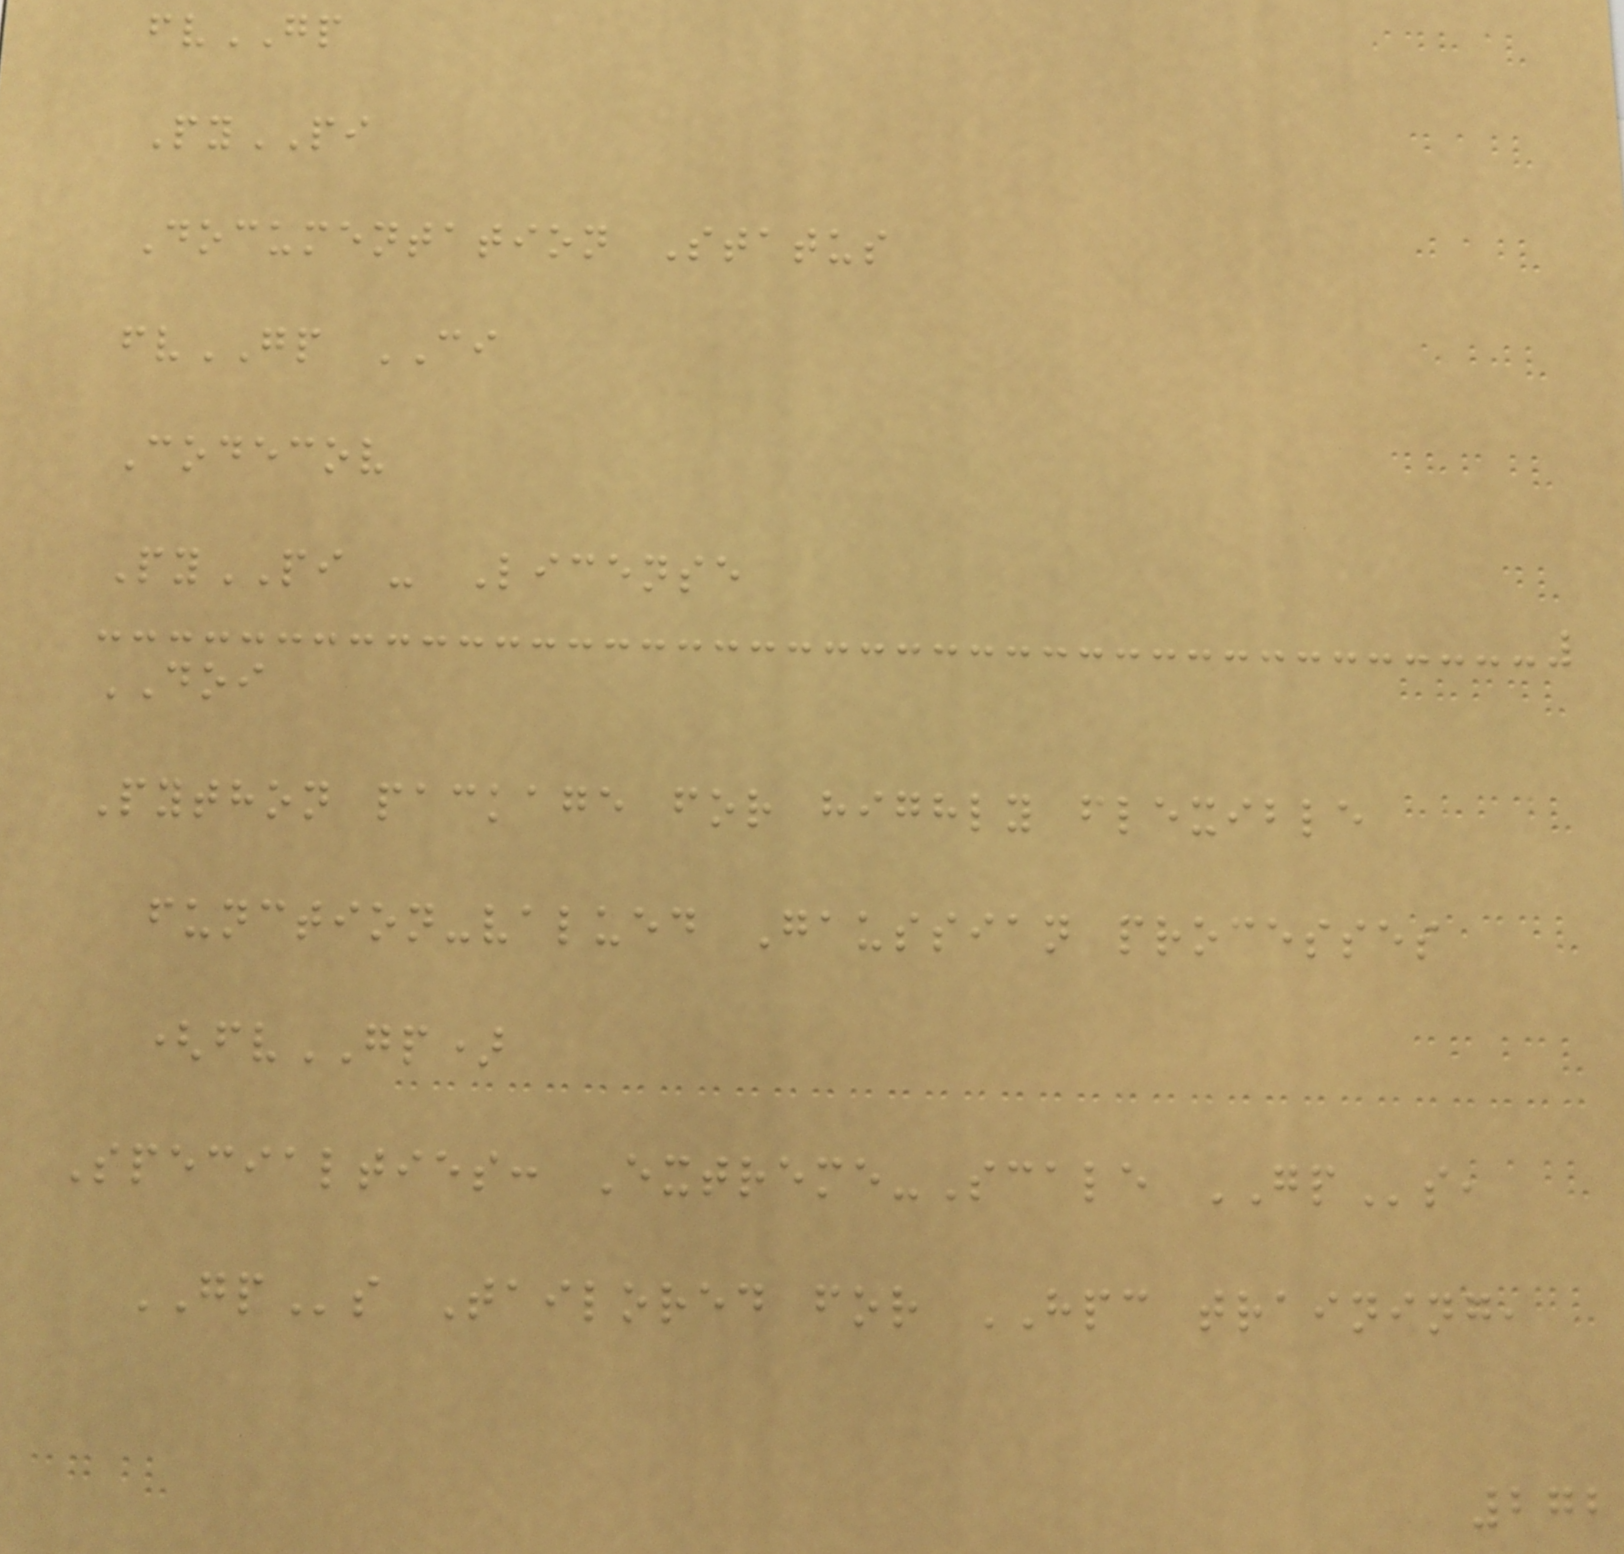fvGP
PyPI
Documentation Status
fvGP CI
Codecov
PyPI - License
DOI
Python package for highly flexible
function-valued Gaussian processes
(fvGP)
Specialties: Extreme-Scale GPs,
GPs Tailored for HPC training,
272
